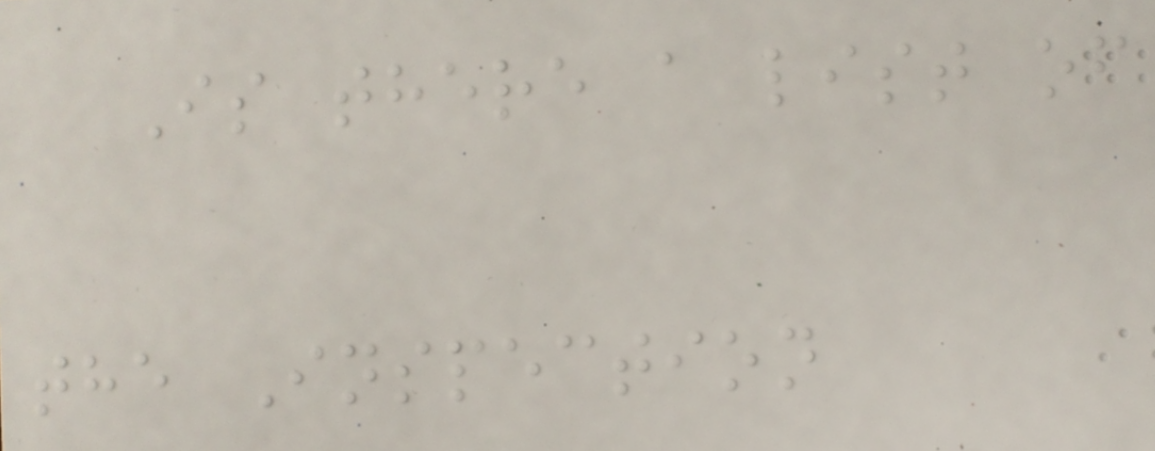Is there a list of
the Inspection
